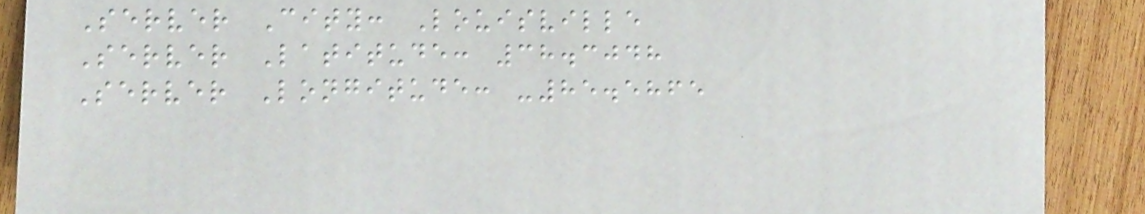Server City: Louisville
Server Latitude: 38.3048
Server Longitude: -85.5865
